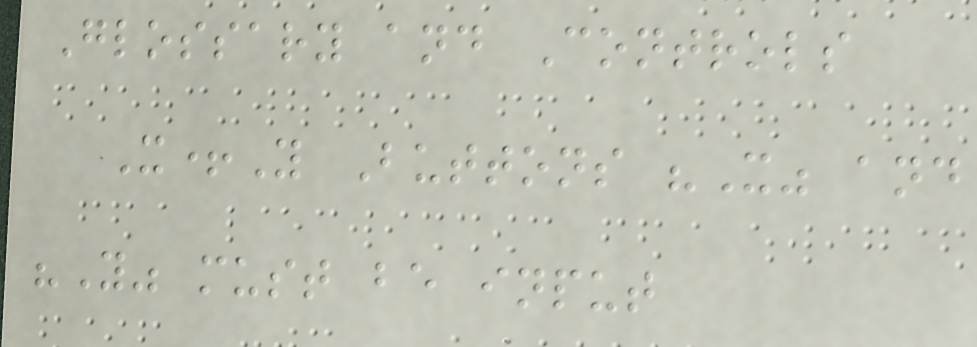Glossary and Controls
X+Y Buttons "X" and
"Y" must be input
